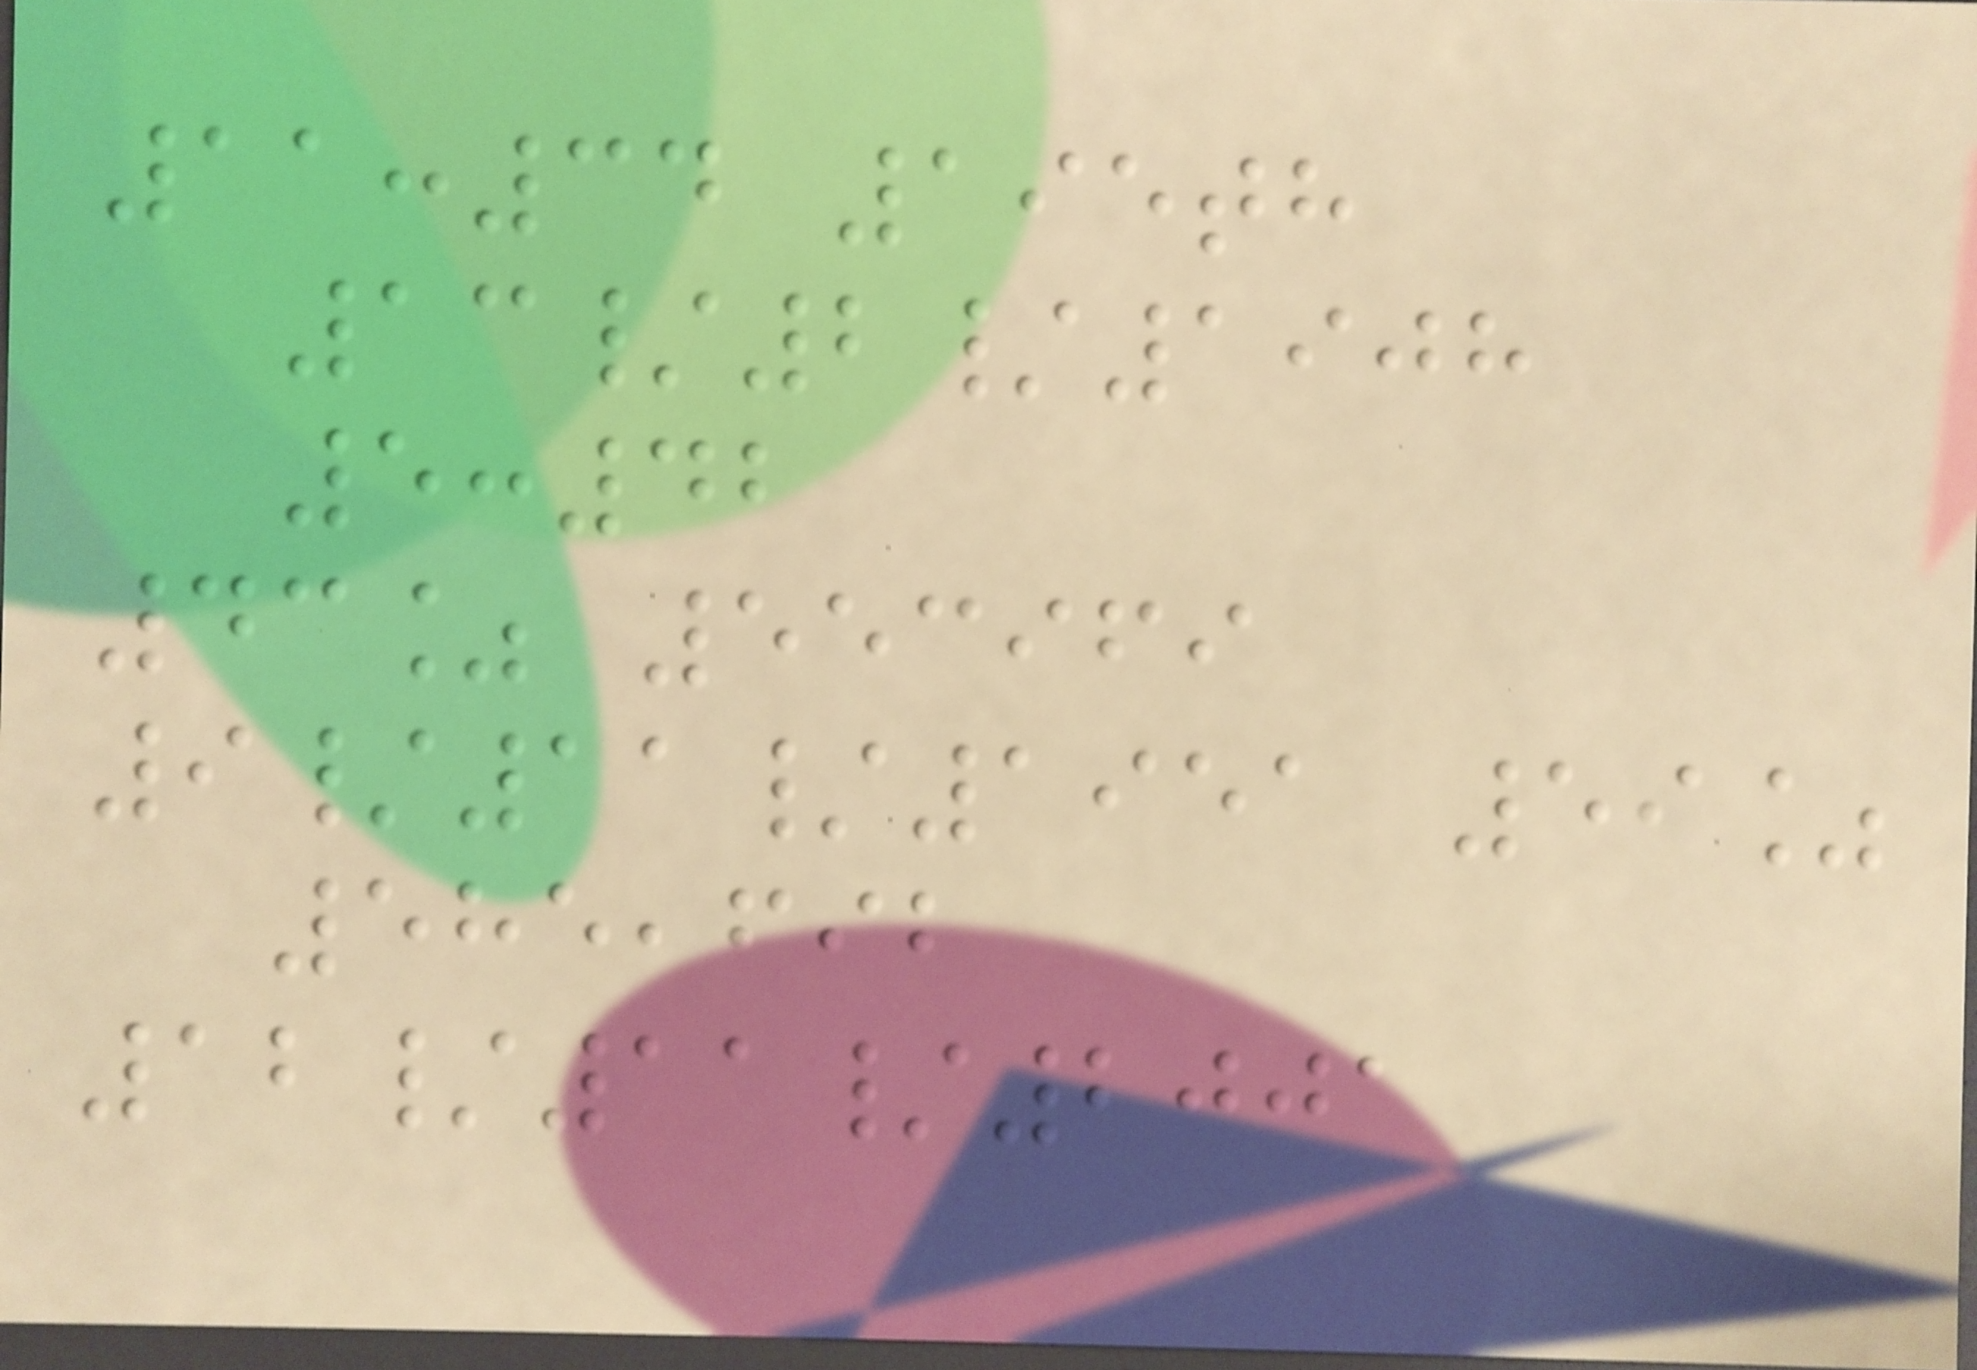11:34 195th
13/2/1908
5:42
43% 553969
9/11/1951 59%
585,692
12/11/2001
